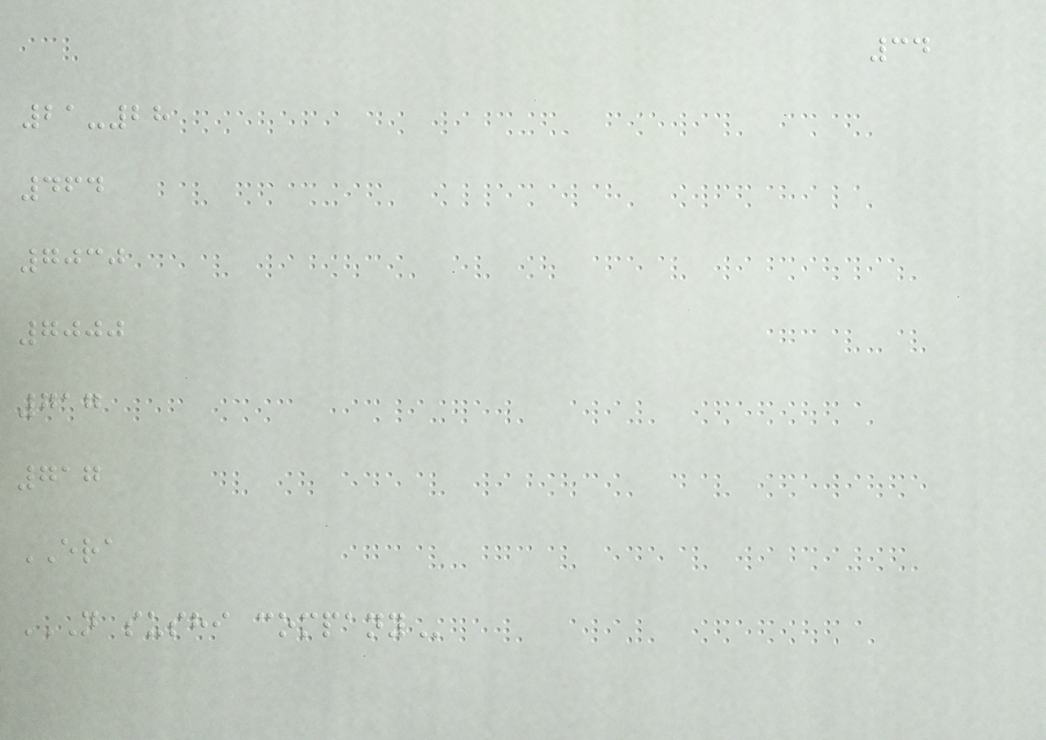34
21-28
464
7030
7000
717
717
ERA
N SUSHI COMPANY
